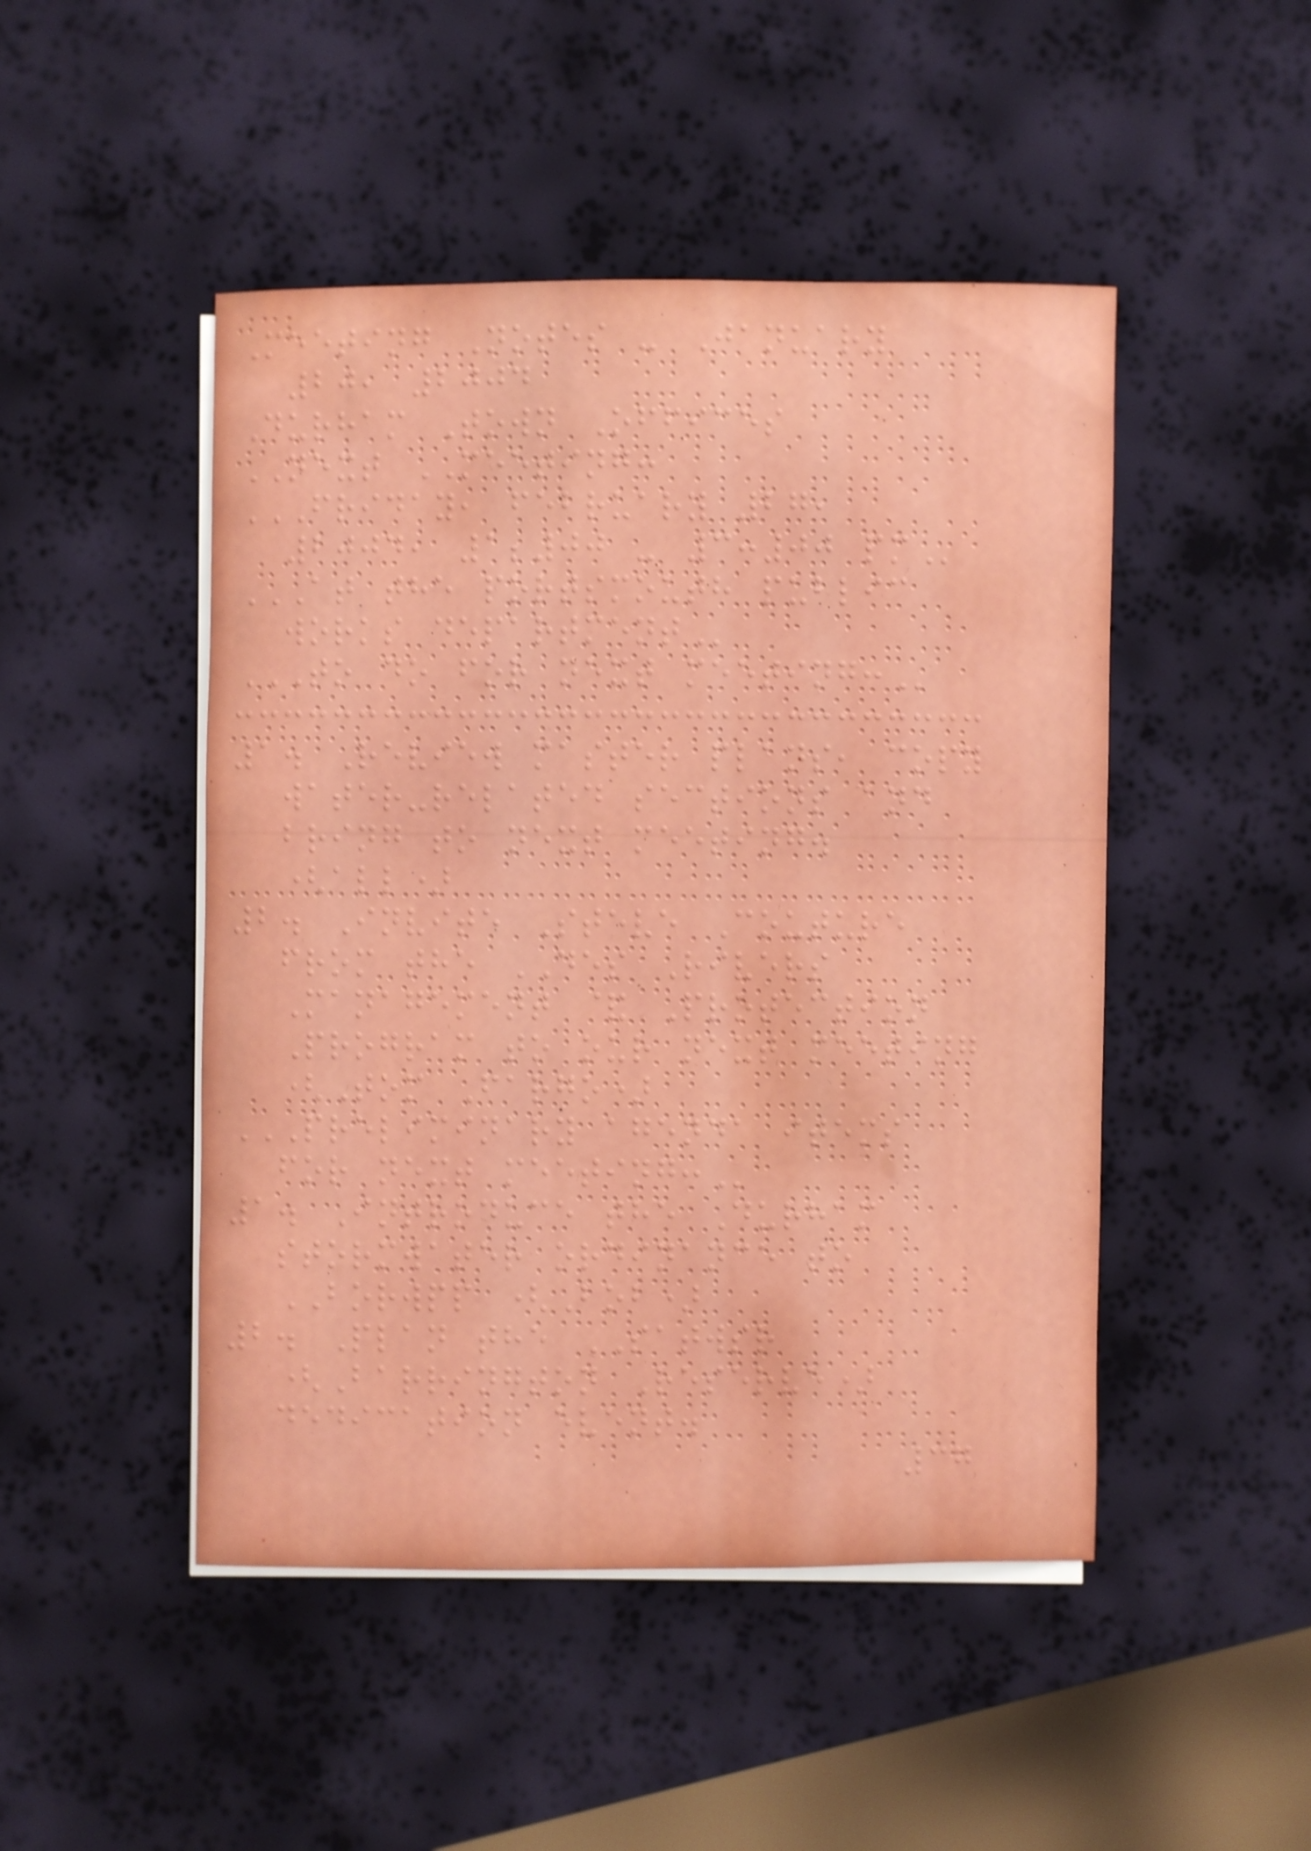Meeting Notes - January
20, 2004
Durham Town Offices
NEXT MEETING:
FRIDAY, FEBRUARY 27,
2004, 1;00 - 3:00 PM
AT THE PORTSMOUTH PUBLIC
WORKS DEPARTMENT
TO DO FOR NEXT MEETING:
1. Review master plans, copy
water-related sections and
bring to next meeting.
(all)
2. Invite Steve Couture
from the DES Rivers
Management & Protection
Program to our next meeting
(Tom Fargo)
PRELIMINARY AGENDA ITEMS
FOR NEXT MEETING:
1. Introduce the Durham
stormwater ordinance to
BORWPP (Bob)
2. Plan the SATWSR
(Barrington Reserve)
dedication event.
37
